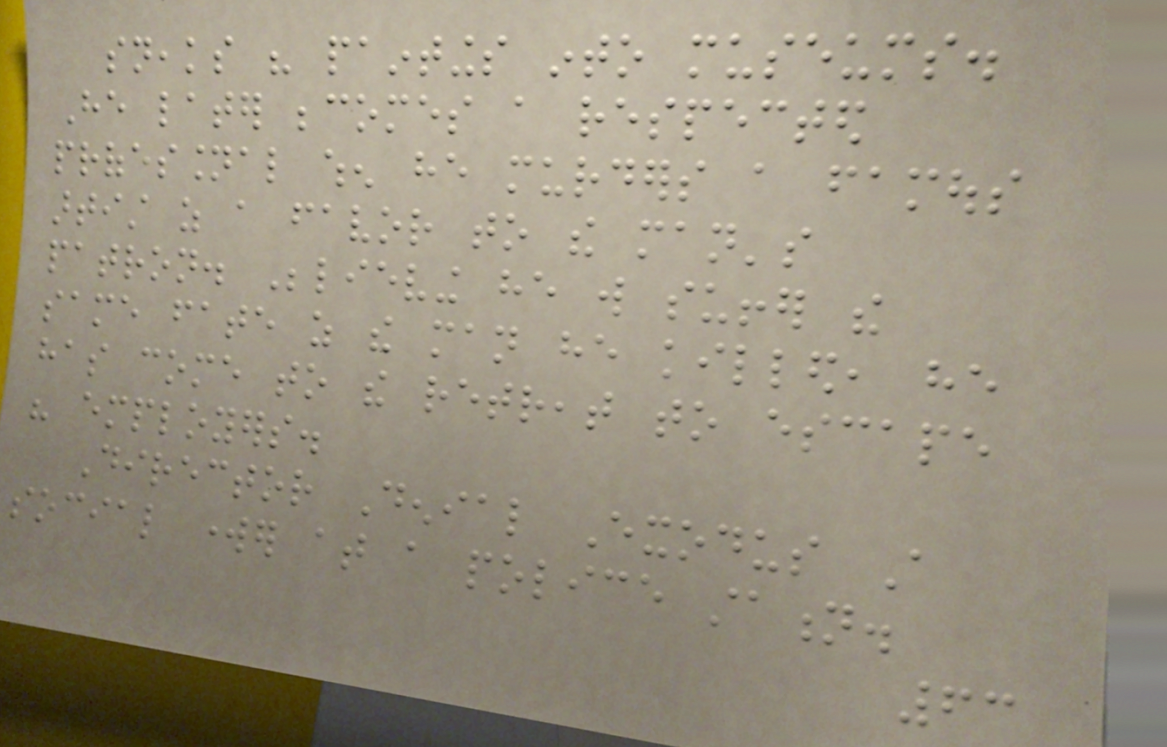sneaks his paintings into museums.
He later becomes a respected
professional when he murders a famous
artist as a favor to the man's
patron. Believing he will suffer the
same fate as the man he killed, he
has come to the retreat to escape
his employers.
Director Denial Exodus A
social worker at a police station.
63
